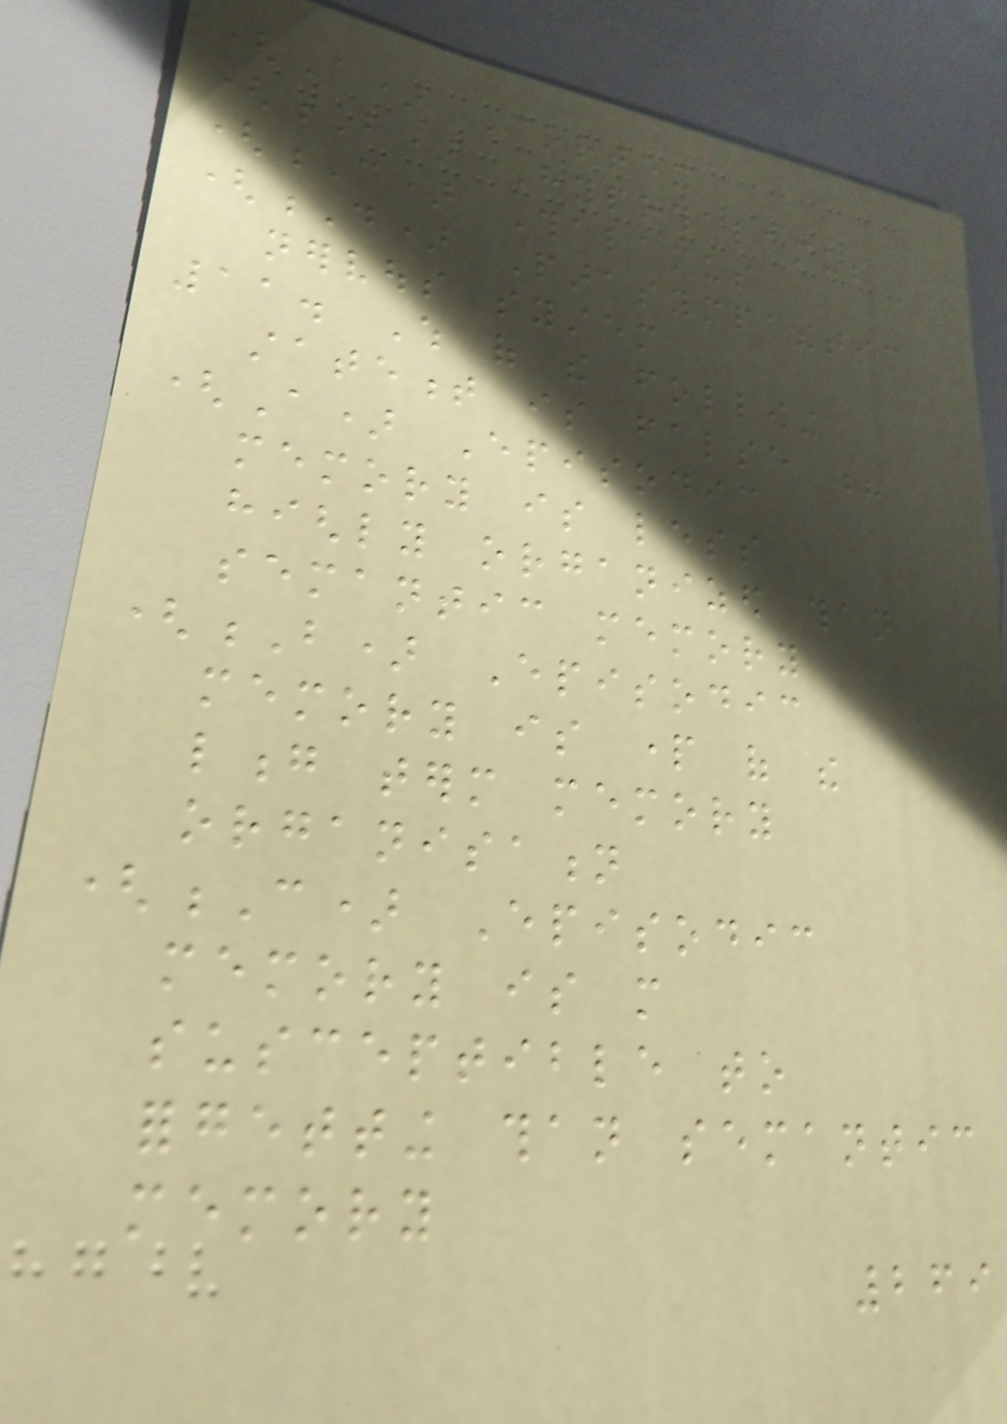(A) Cortex
(B) Hypothalamus
(C) Thalamus
(D) Parasympathetic
nervous system
11. Which of the following
statement is false ?
(A) Episodic
memory is less
highly organized than
semantic memory
(B) Episodic
memory is part of the
long term memory
organisation
(C) Episodic
memory is more
susceptible to
forgetting than semantic
memory
269
